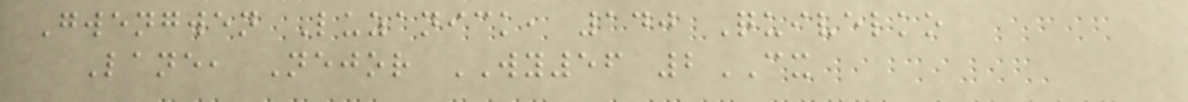Gwengwen Luzanick, 140 Quivelko
Lane, Nejor WY56 2CX
